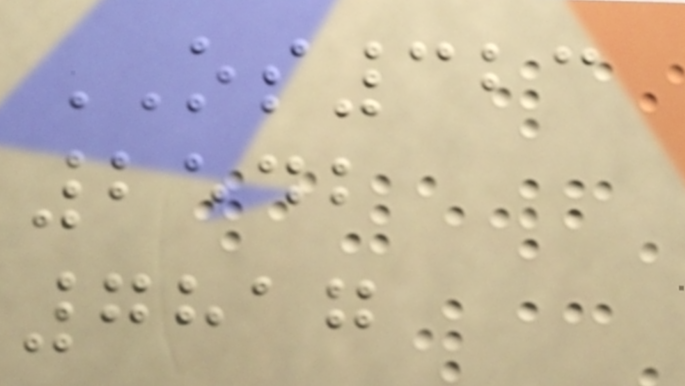OS323
2542
7817
